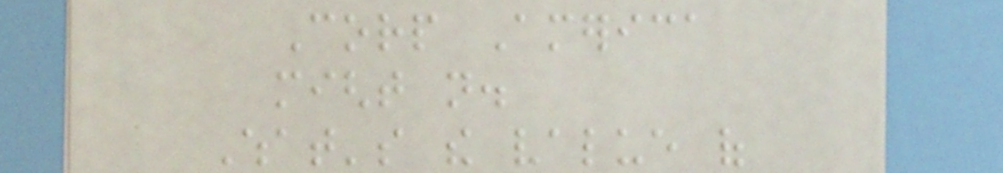Corp America
might not.
What's the value of
